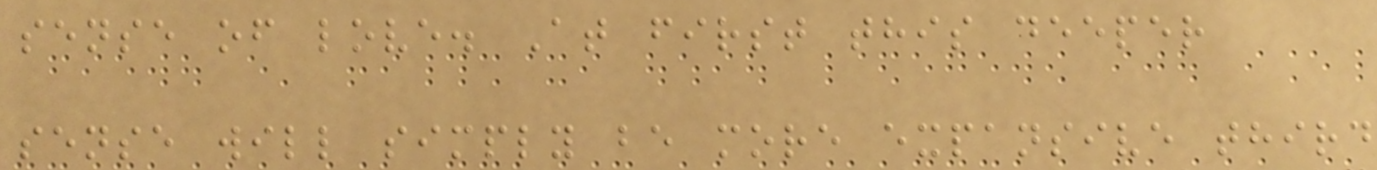sense of love. At first this deeper
sense will simply be more expansive third
